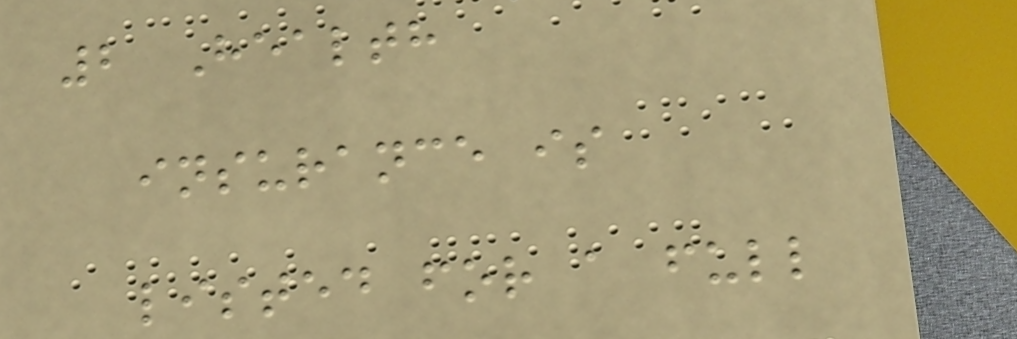2 Health
insurance is
listed for a full
